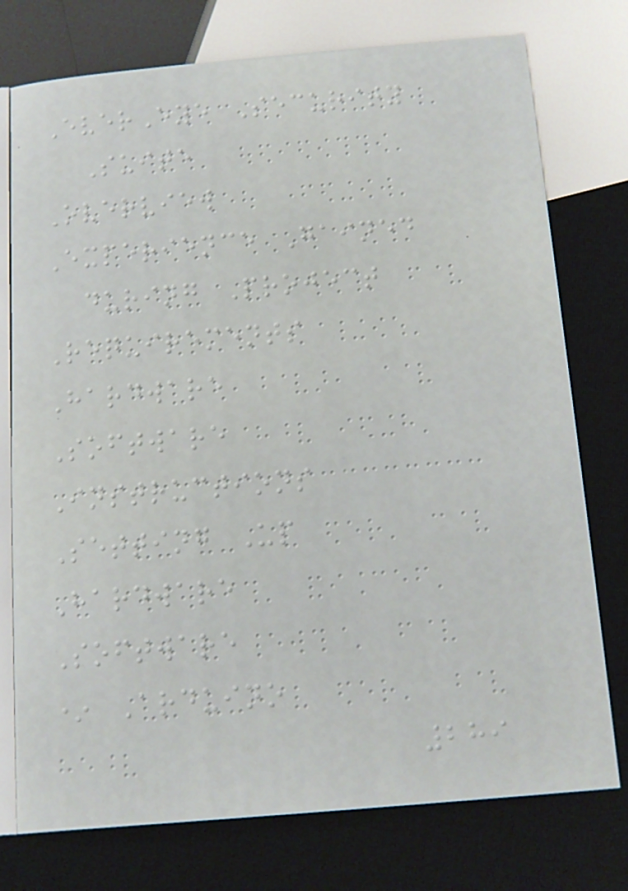EverEye Security
Suite
Overview
Experience Gained
during Project
Requirements
Hardware
Software
Instructions
Setting Up
Hardware
Software
* Arduino
289
